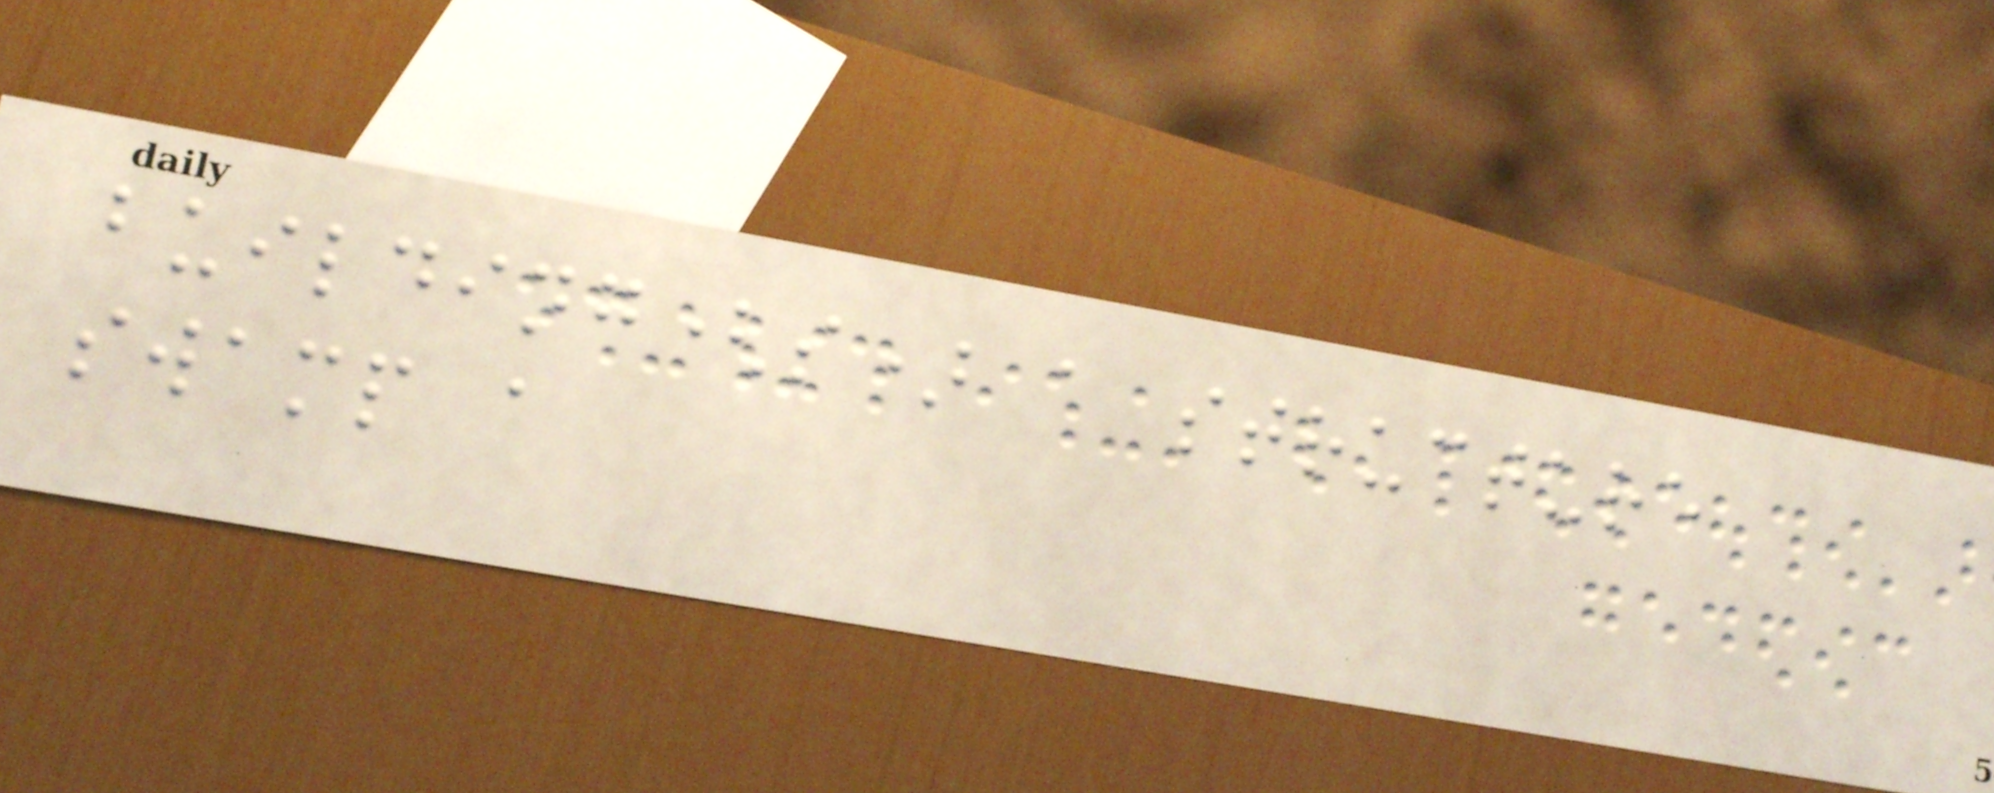building(s) a structure
swamp a
